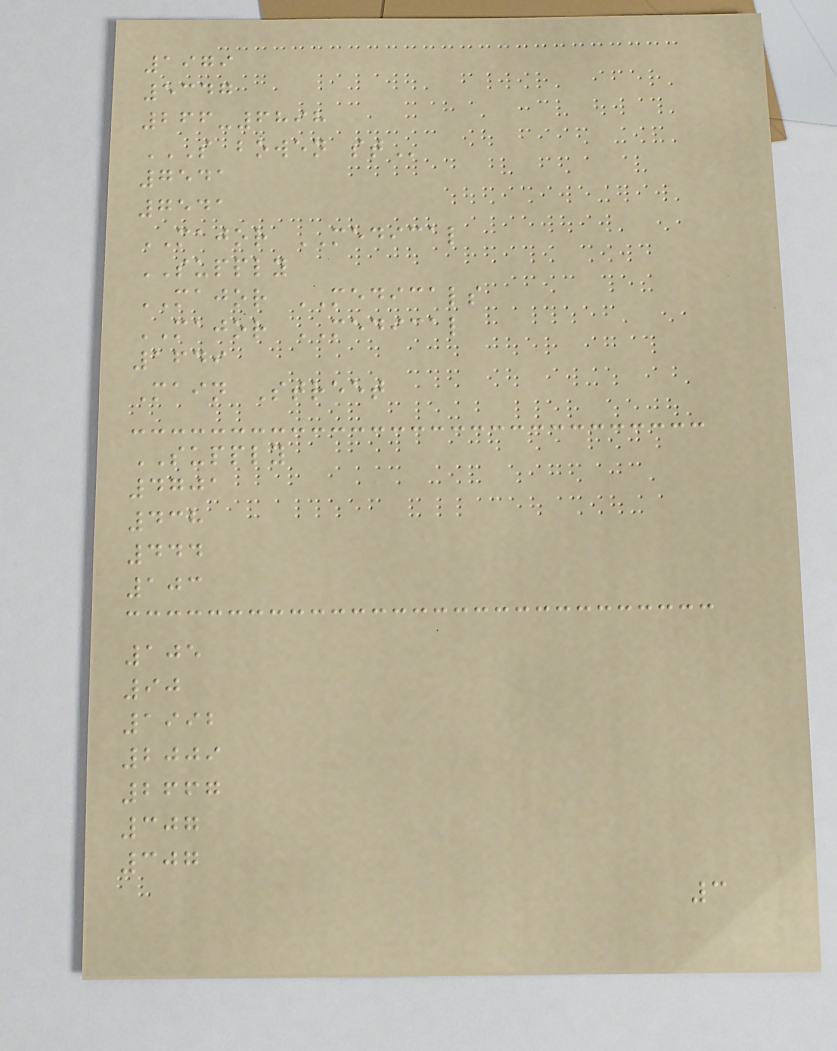1979
5347
266-6898
S BOWEN ST
7541
7541
MAJOR MEDICAL
SUPPLY
MAJOR MEDICALS
MAJOR MEDICAL
1649
Main Street
SUPPLY
4701
438
444
103
105
90
1992
2009
2667
307
307
3
